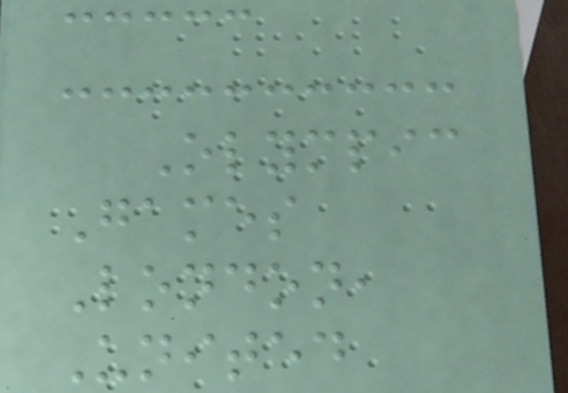Olympic
Games
London,
United
